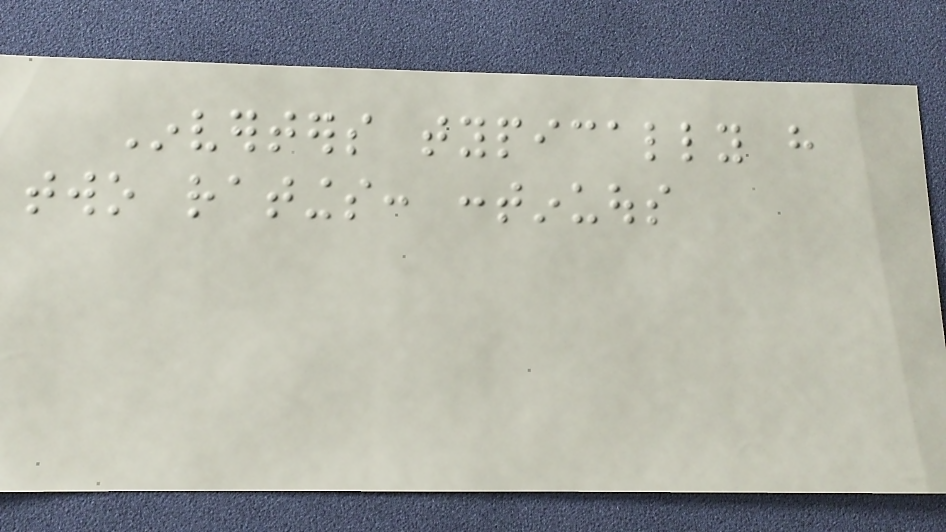Inverters typically have
two ratings: continuous
